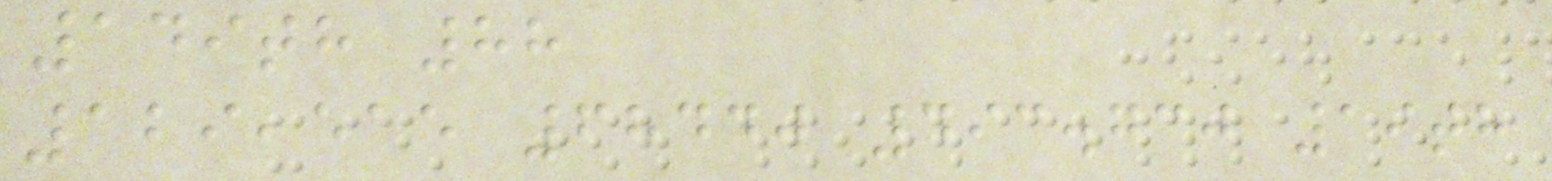149th 88
129,515 68440 493.730 19th
